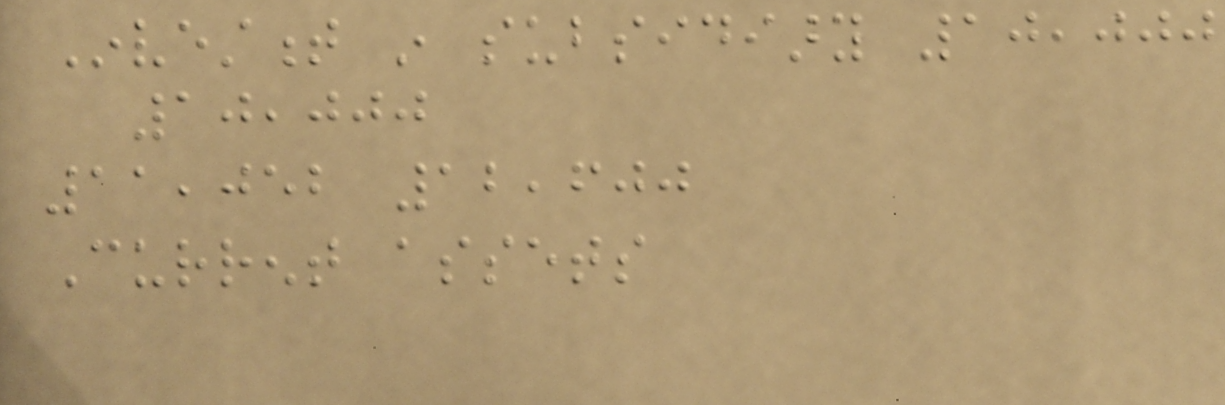Investment in subsidiary 10,000
10,000
11,052 12,600
Current assets
